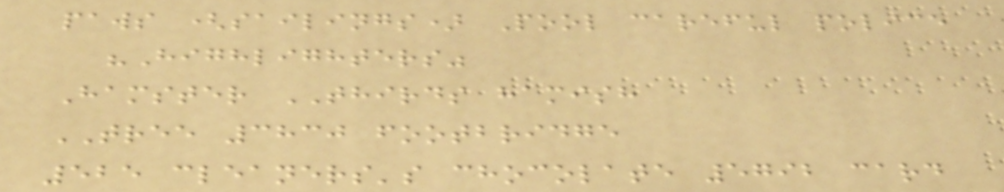paws (sailings) Pool careful police
"Highlighters"
Hamster THIRDS hamish
TREE 3830 footbridge
525 cleaners's chocolate 5792 card
